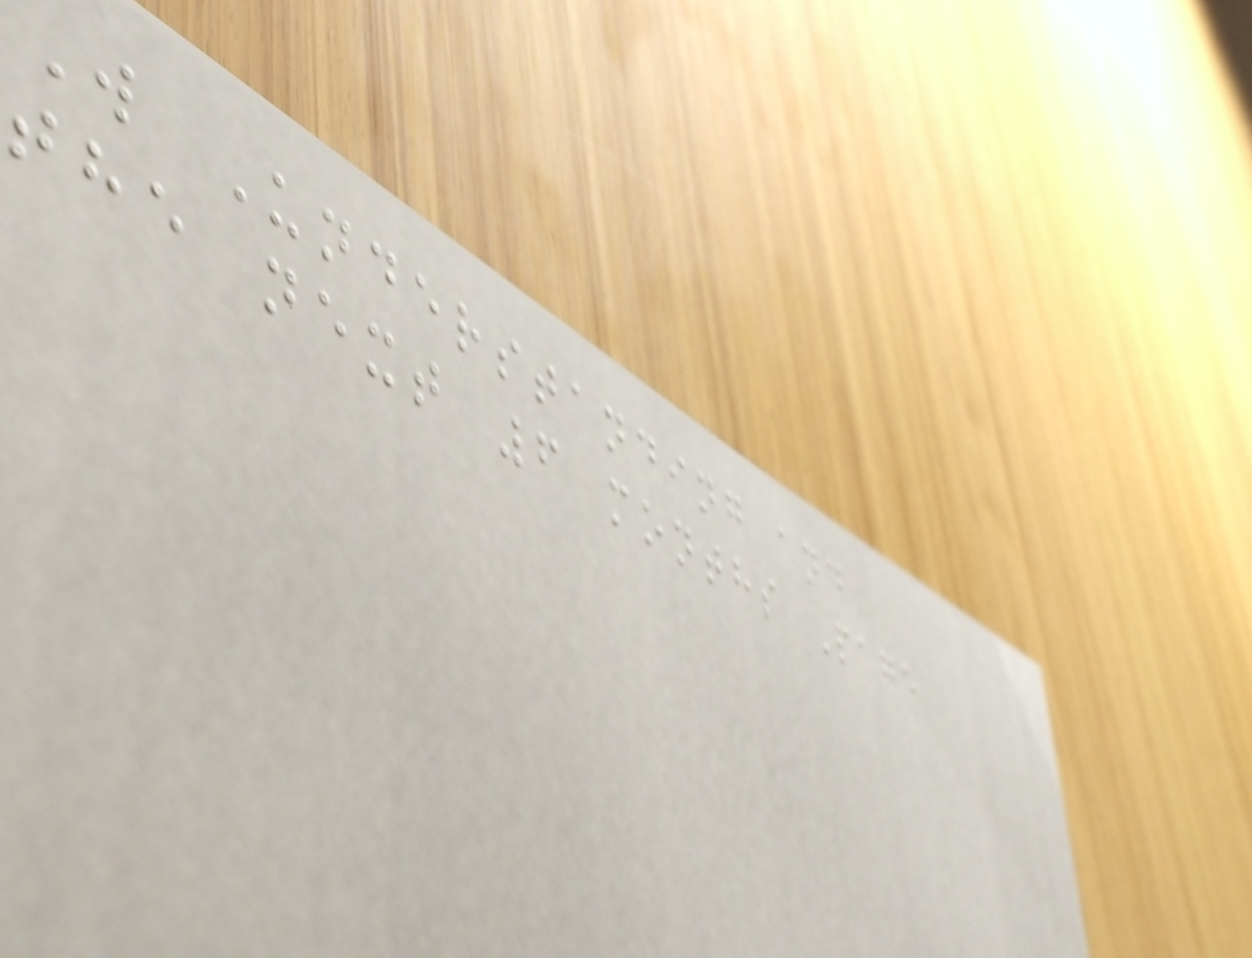W Understanding and
the next 6 months Page
